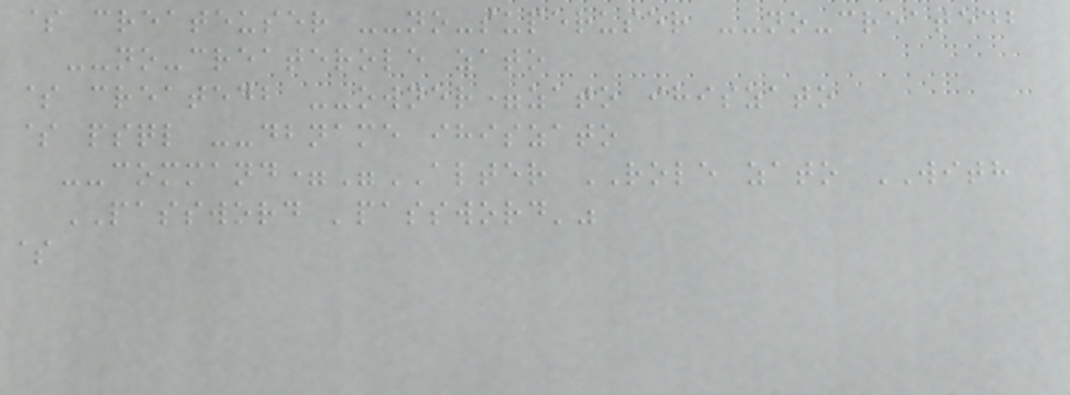$ createuser --no-superuser --no-createdb
--no-createrole zato
$ createdb --owner=zato ihiszato
$ psql --dbname ihiszato
--command="ALTER ROLE zato WITH
PASSWORD 'password'"
$
